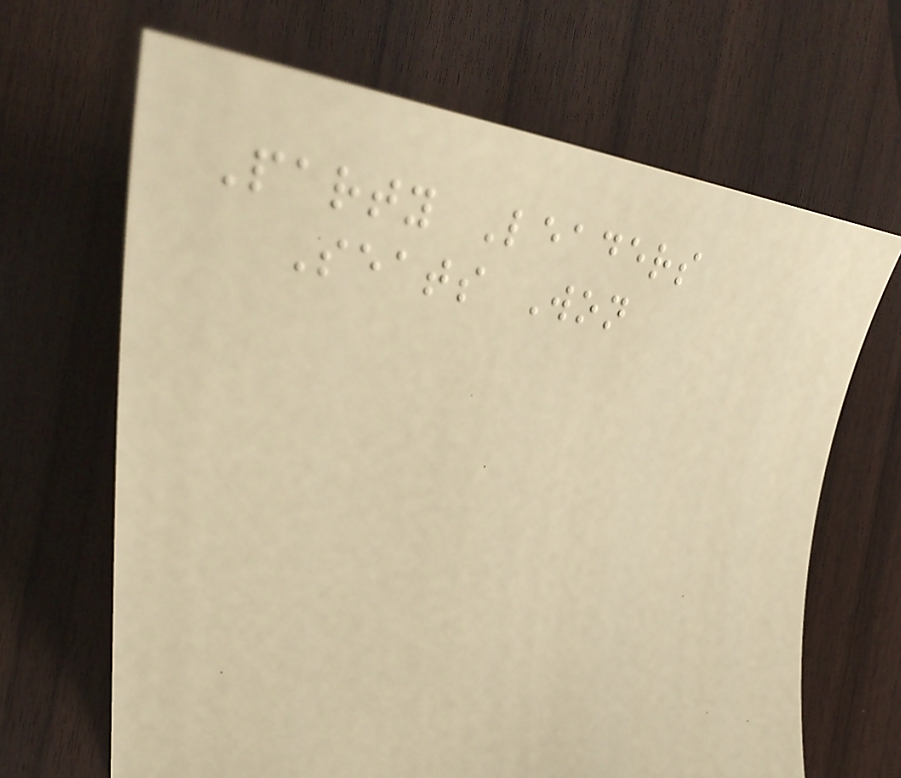Party Leaders
Seats Won
